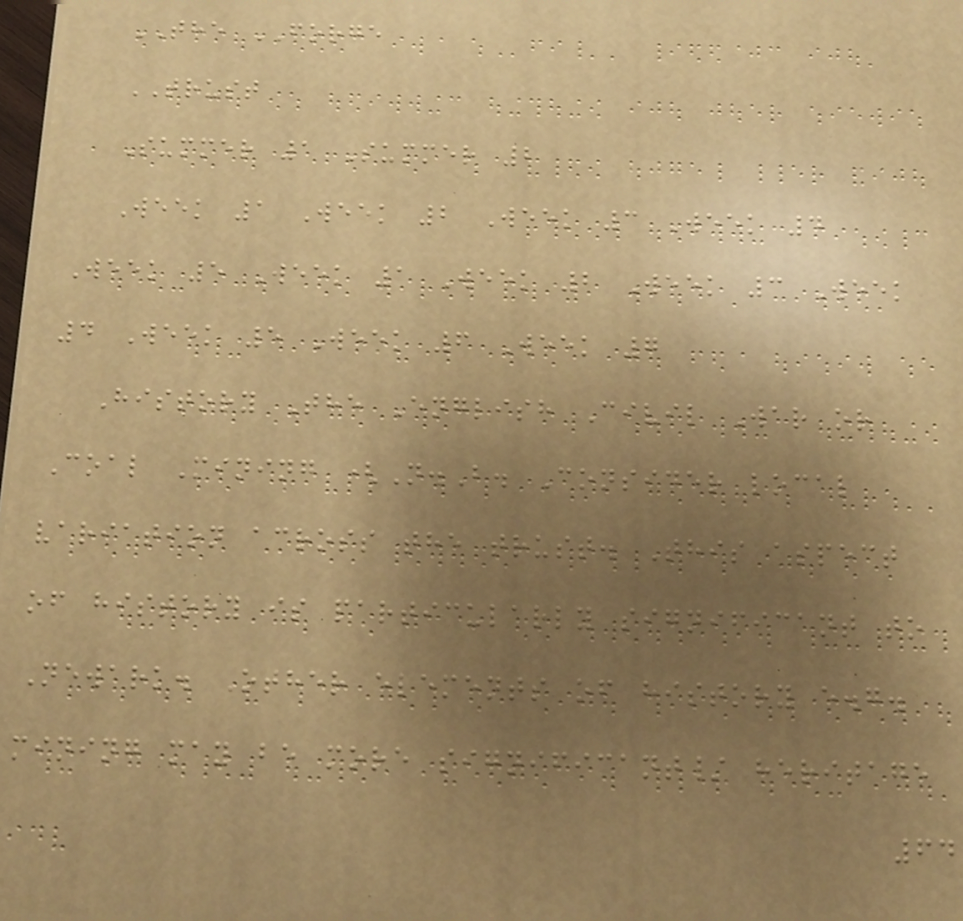THE FORGE
TRUST
Summer 1 Summer 2
Week 1 Week 2 Week 3 Week 4
Week 5 Week 1 Week 2 Week 3 Week
4 Week 5 Week 6 Week 7
History The English Civil War or
Coal Mining (N.B. Consider local
variation across the trust. This aspect
of history is particularly significant to
Newark. Other elements of history e.g.
mining may be more significant/ heritage
64
